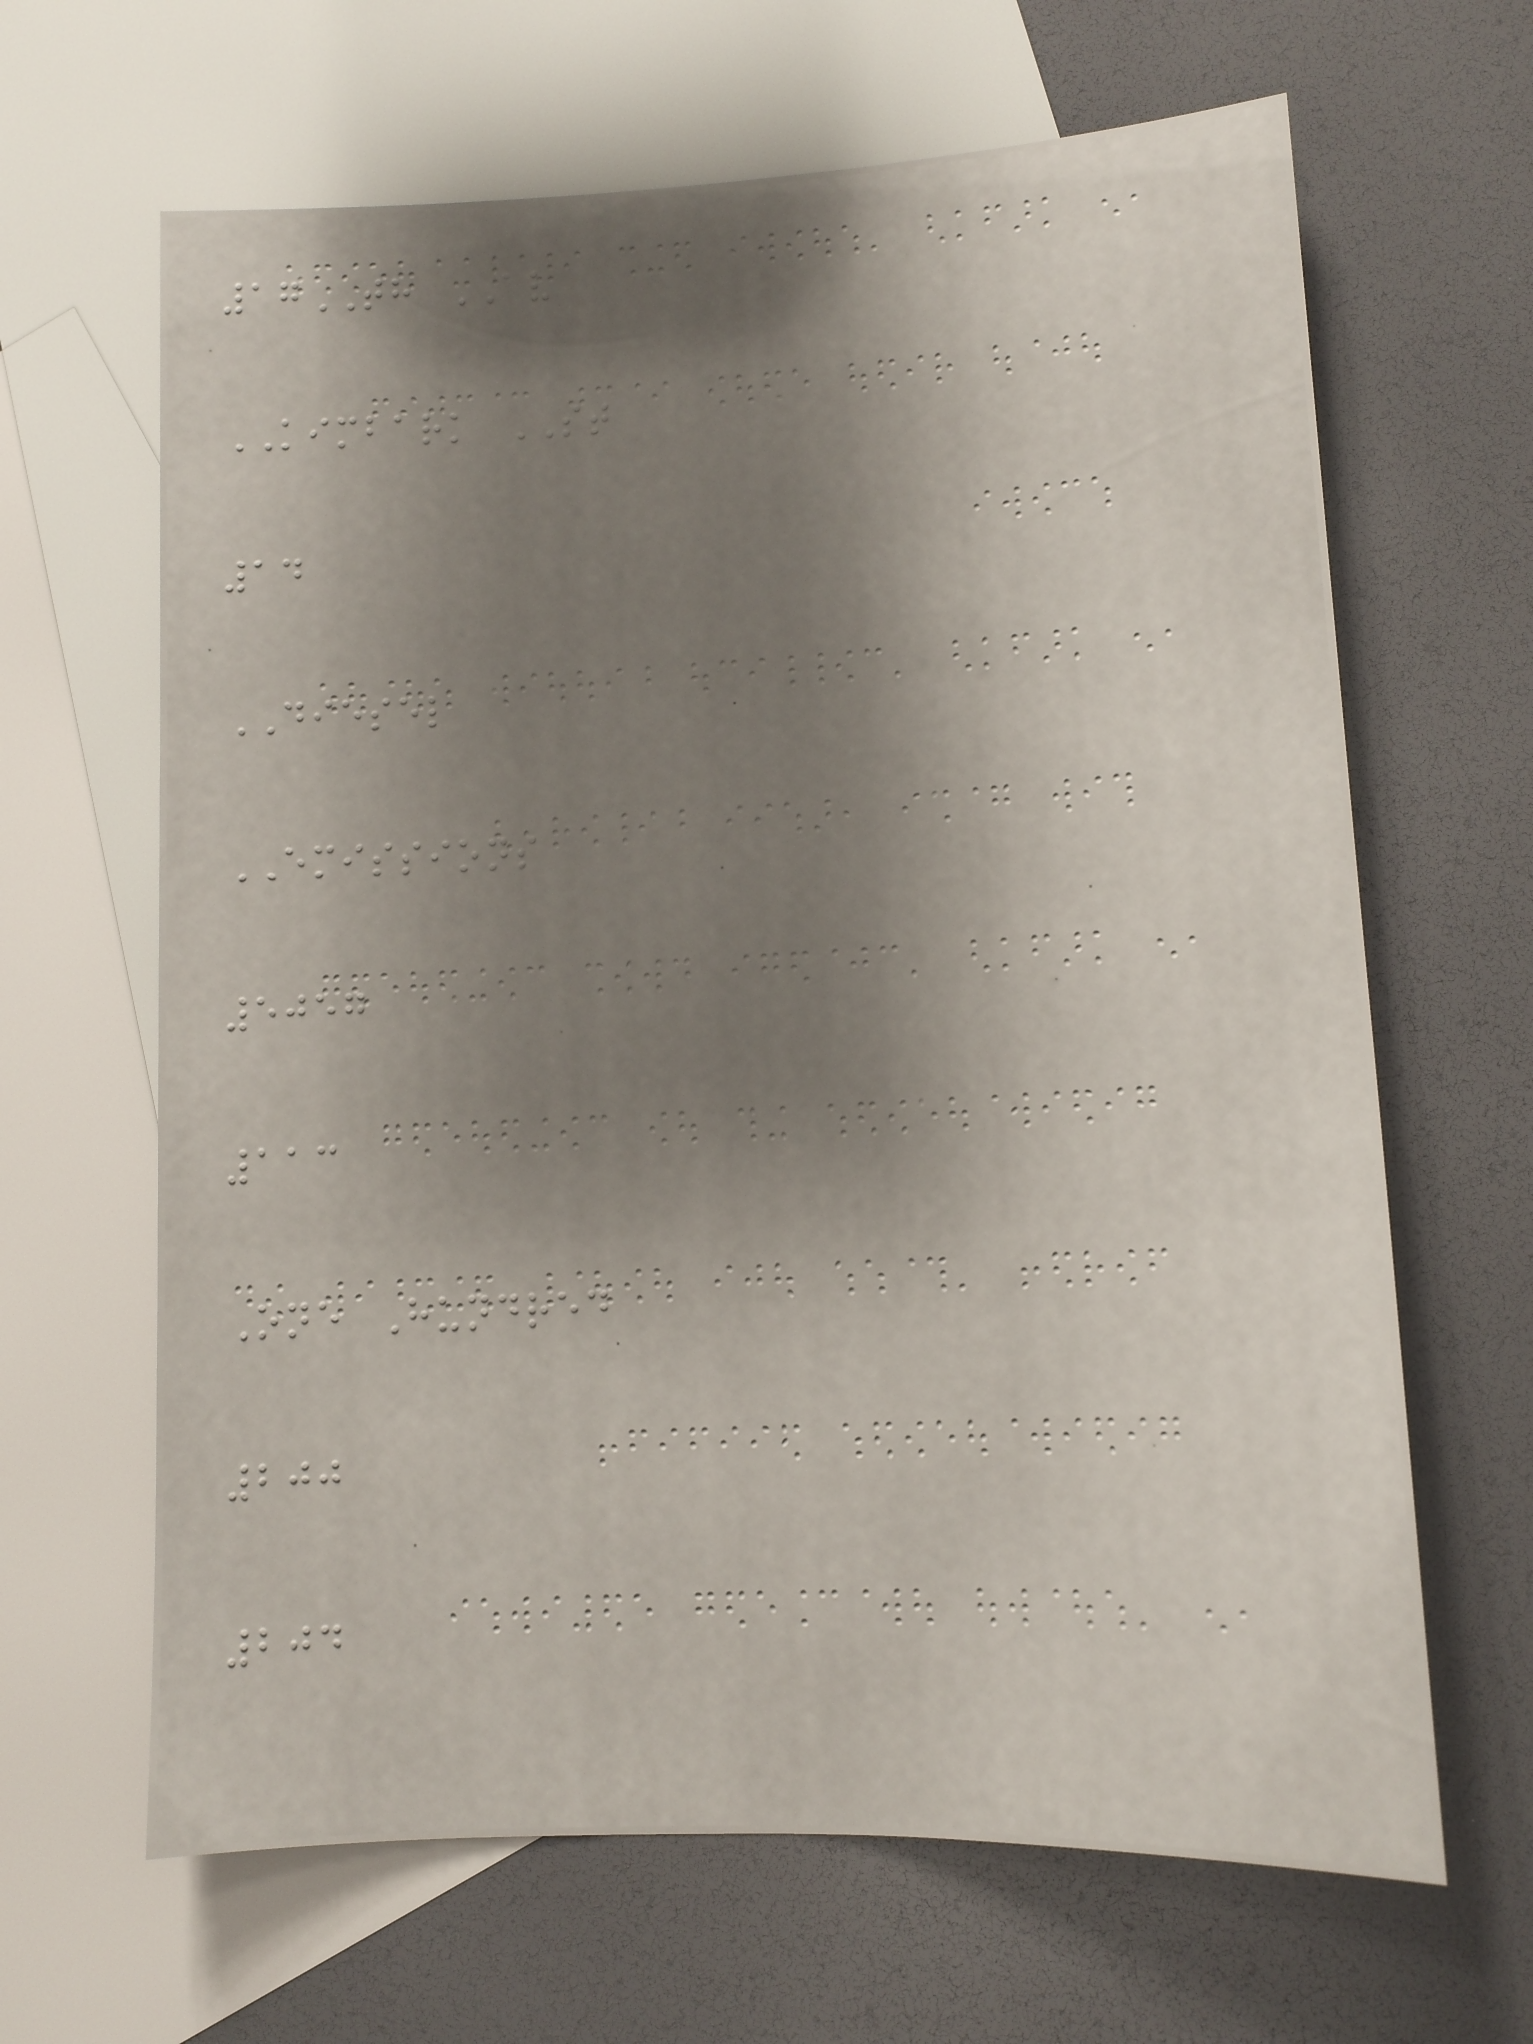17TH AV
KIMBARK ST
14
DIESEL
EMISSIONS
5057
113
One Hundred
200
204
